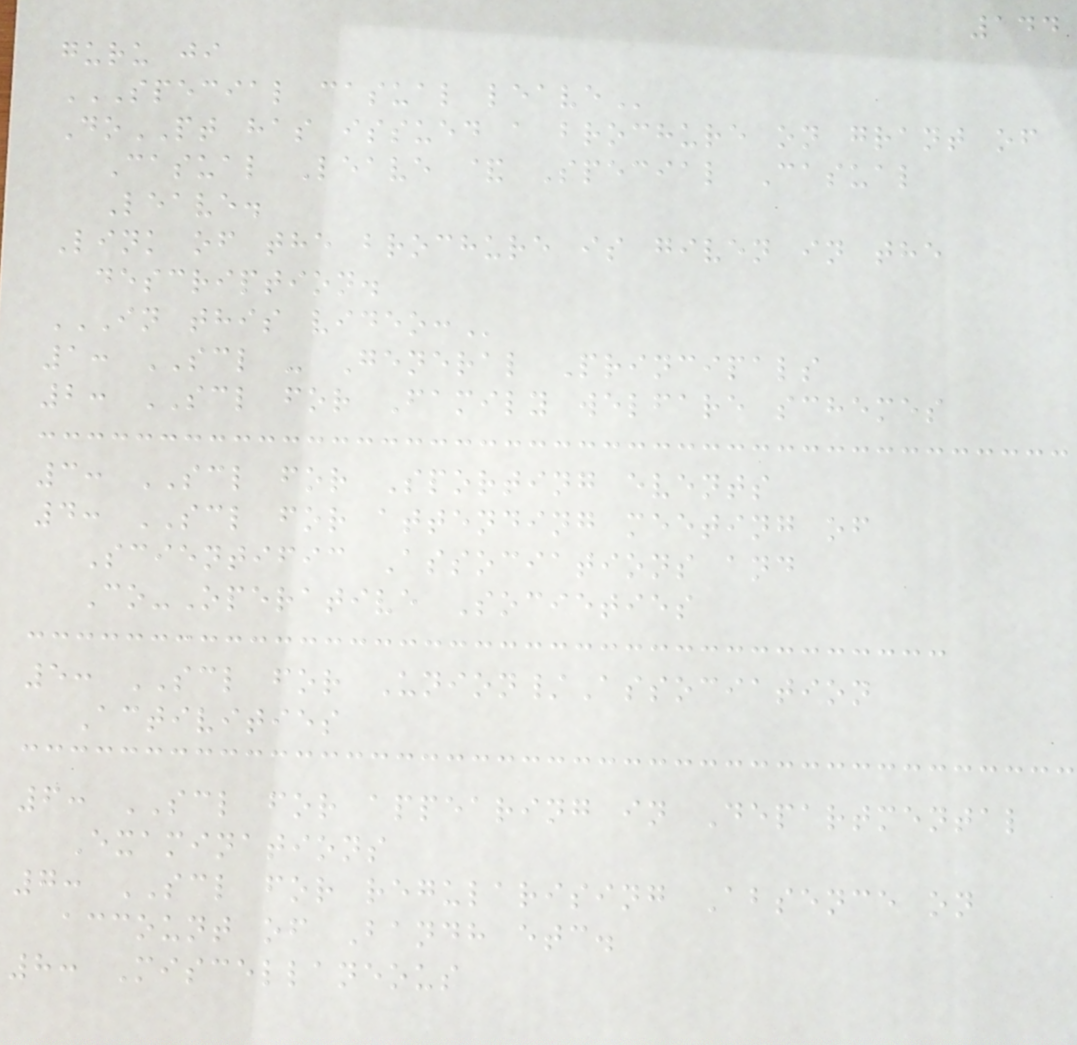144
guru ji
SPECIAL CASUAL LEAVE
DoPT has issued a brochure on grant of
Casual Leave & Special Casual
Leave.
Link of the brochure is given in the
description.
IN THIS VIDEO:
1: SCL - General Principals
2: SCL for Family welfare schemes
3: SCL for Sporting events
4: SCL for attending meeting of
Scientific Associations and
Co-Operative Societies
5: SCL for Union/Association
Activities
6: SCL for appearing in Departmental
Examinations
7: SCL for regularising Absence on
account of Bandh etc.
8: Miscellaneous
